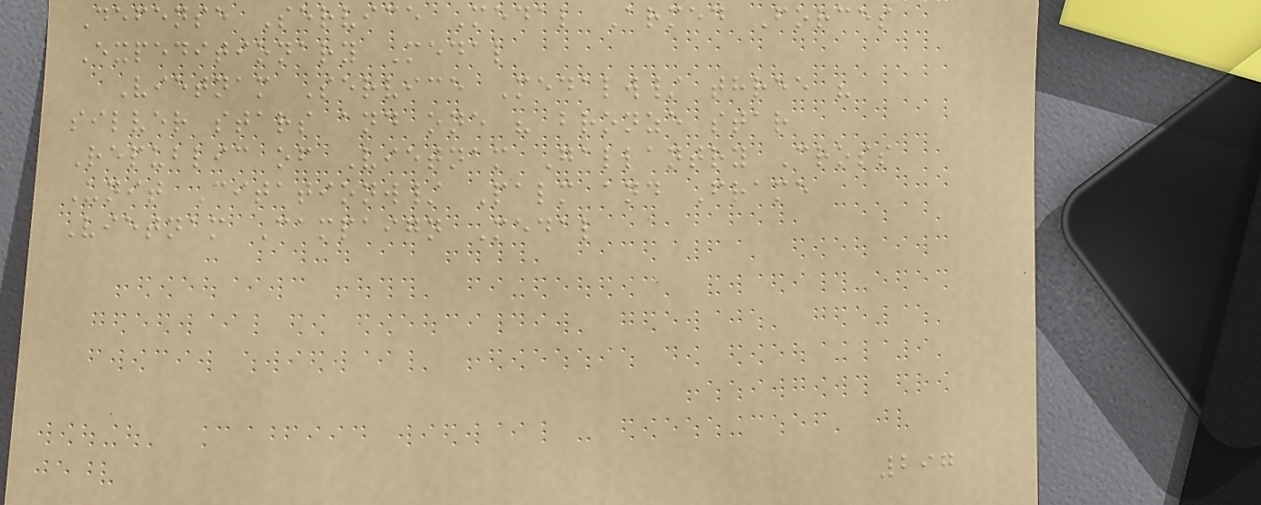Defense Service Medal Armed Forces
Expeditionary Medal
Vietnam Service Medalw/ three "
silver stars and one " bronze star
Republic of Vietnam Gallantry Cross
Unit Citationw/ Palm and Frame
Vietnam Campaign Medal
297
